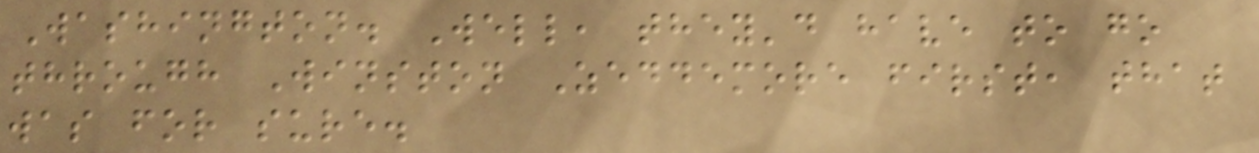Washington. Well, they'd have to go
through Winston Zeddemore first, that
was for sure.
